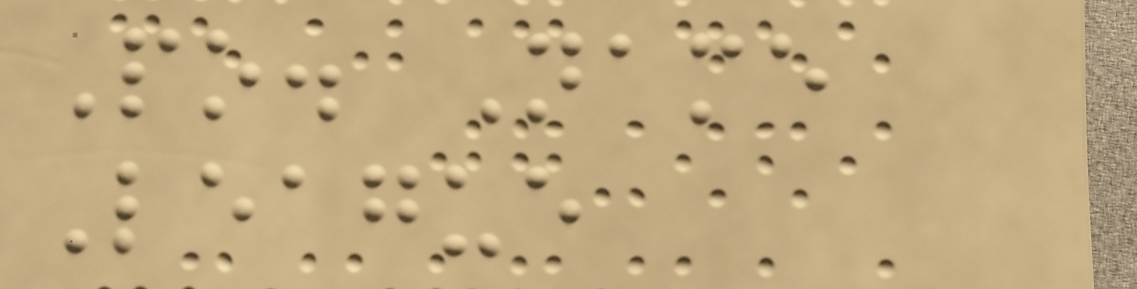Po. Name
League
